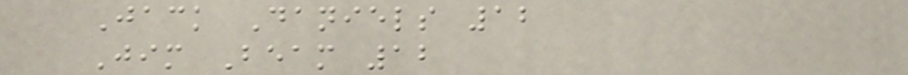Jack Daniels 12
Jim Beam 12
